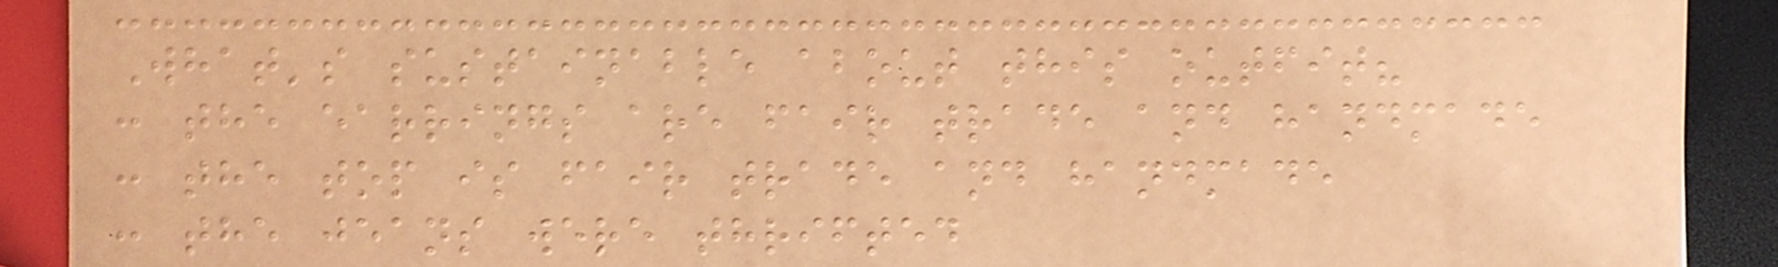What's sustainable about this outfit?
: the earrings are fair trade and handmade
: the top is fair trade and handmade
: the jeans were thrifted
